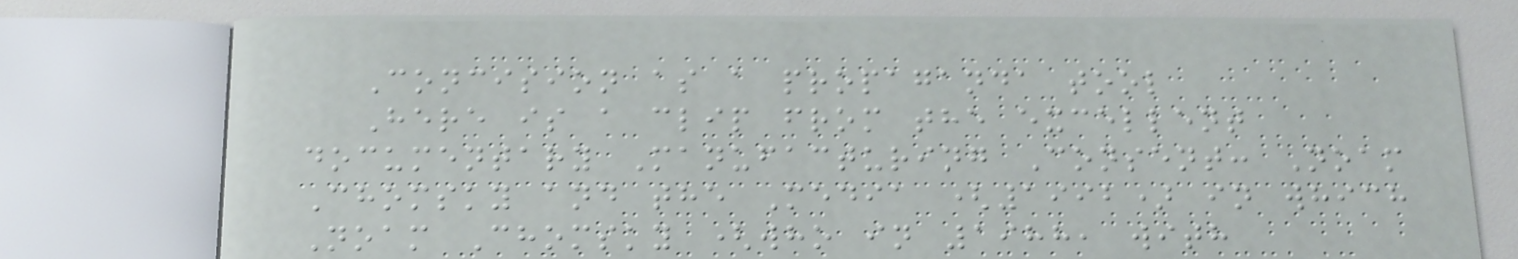Concision as a propaganda tool
Here is a clip from the excellent
documentary Manufacturing Consent: Noam
Chomsky and the Media (1992) in which
Noam Chomsky (who in 1988, with
